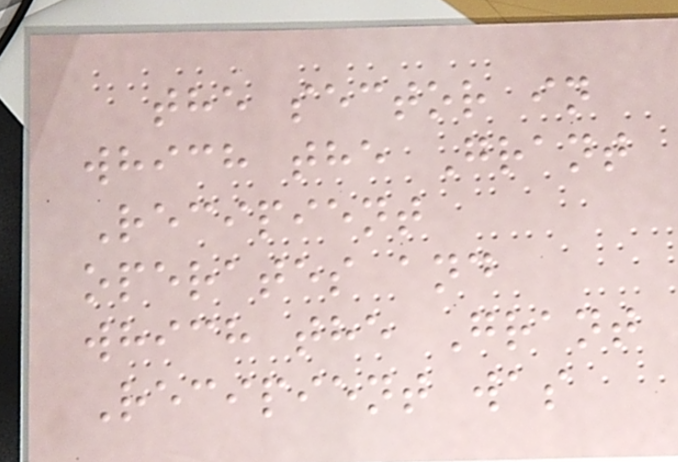the sector in
which the Grant
Recipient
operates and
which the Grant
Recipient was
